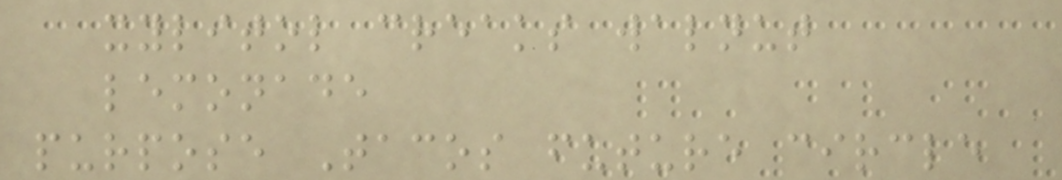xylitol creaks walnut
lemonade
purpose Tacos future circle
